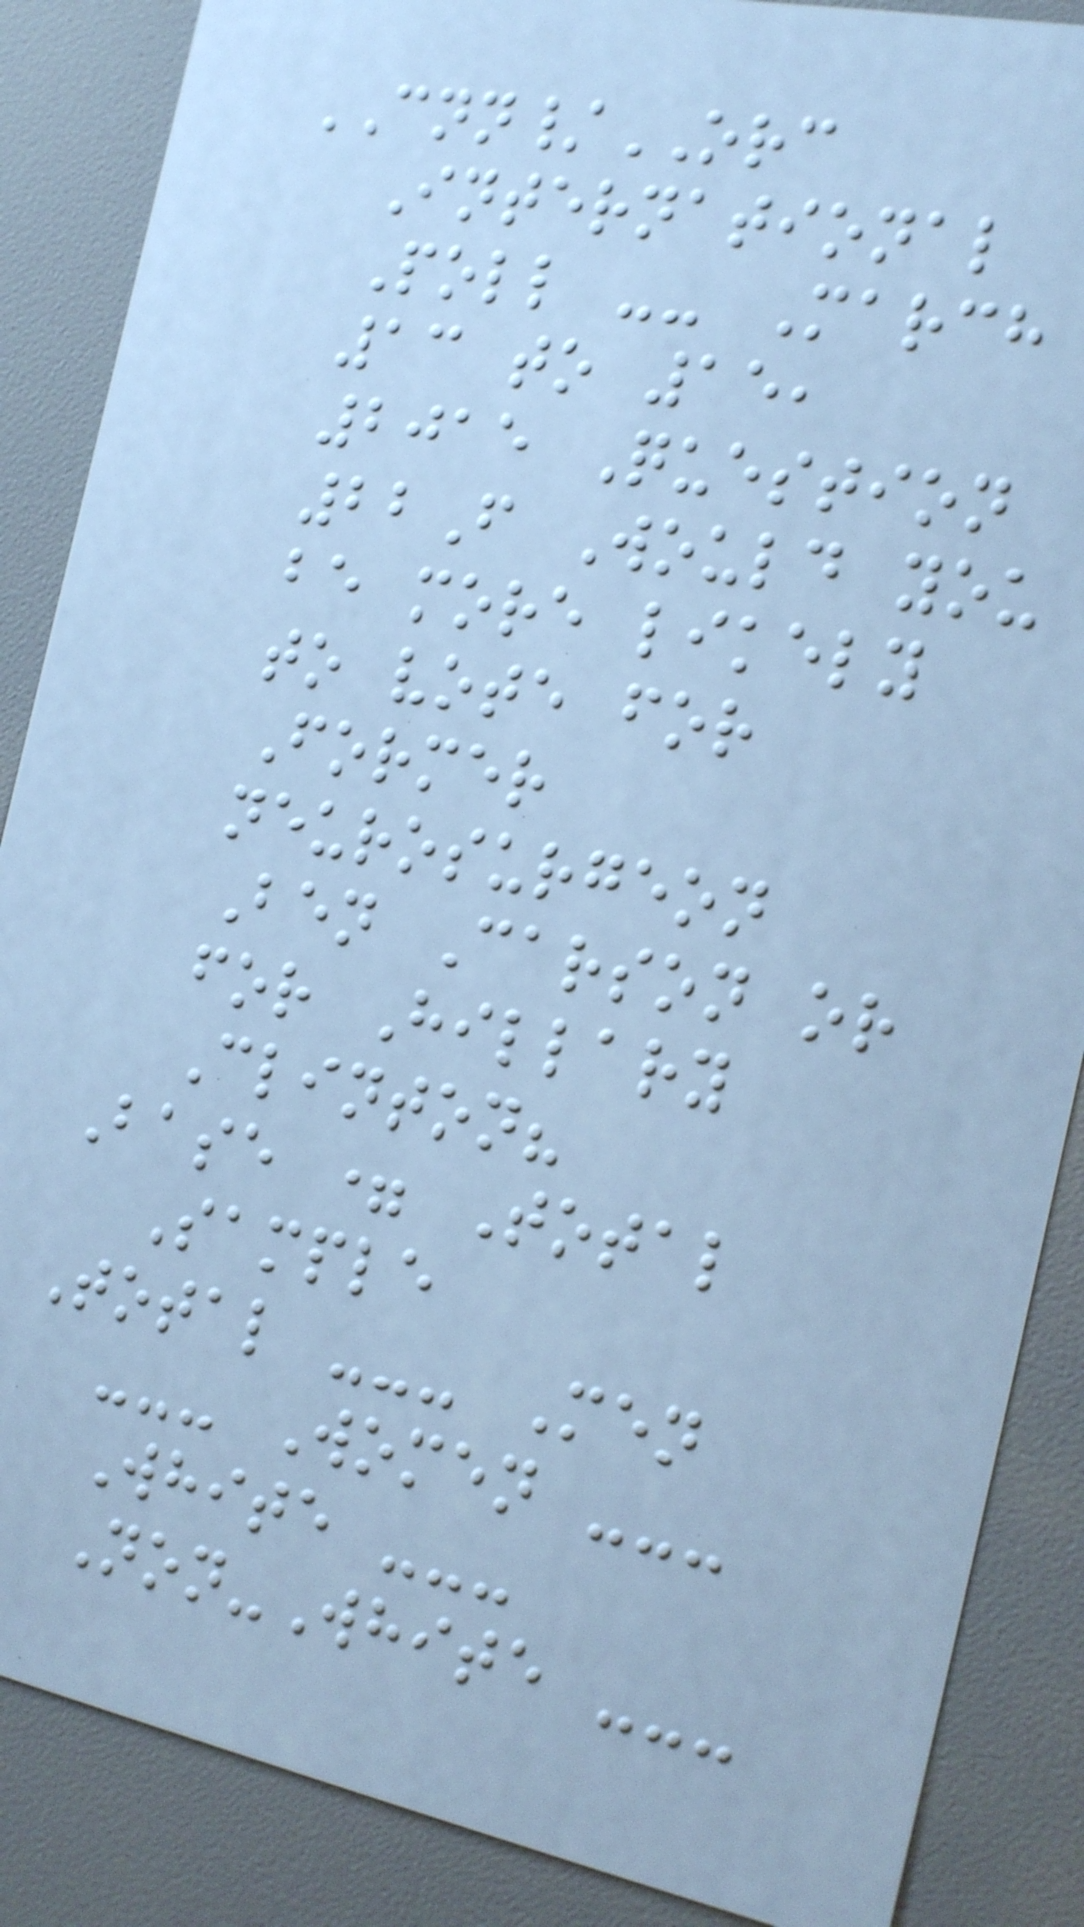CNN/ORC
International
Poll -- March
13 to 15,
2015 Question
22F Would you
be more likely
to vote for
Former
neurosurgeon
Ben Carson or
for Hillary
Clinton?
Base = Total
Sample
Total --- Men
--- Women ---
White ---
Non-White ---
